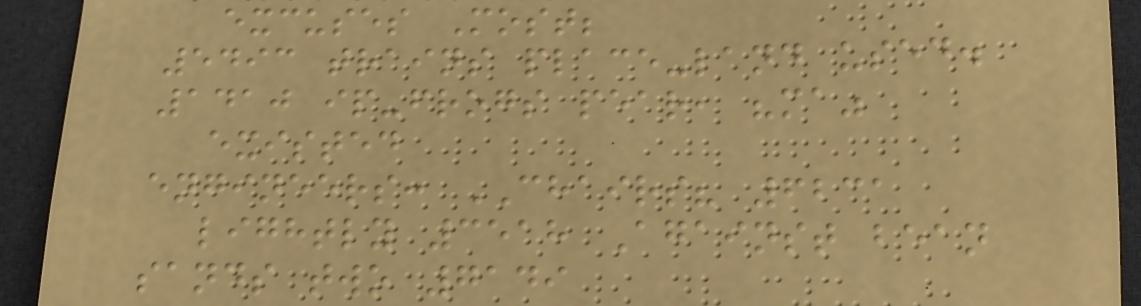excuses Most;
5493 trains place-land used.
1410 ip-frogs pear, "ma"
existed
engineers: CHAIRS? 6231
lightly 3518 Against bean
sands two 7149
